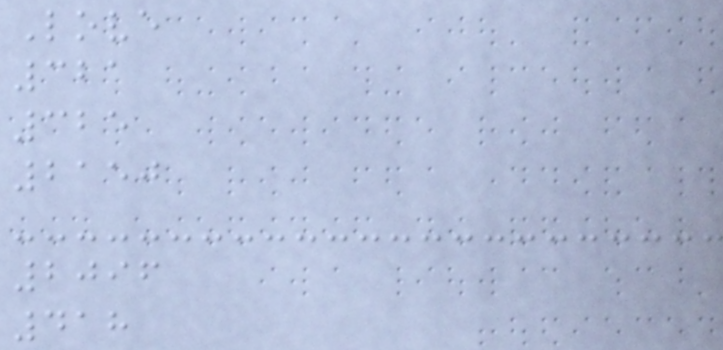Love
321
325
2150
2096
418
